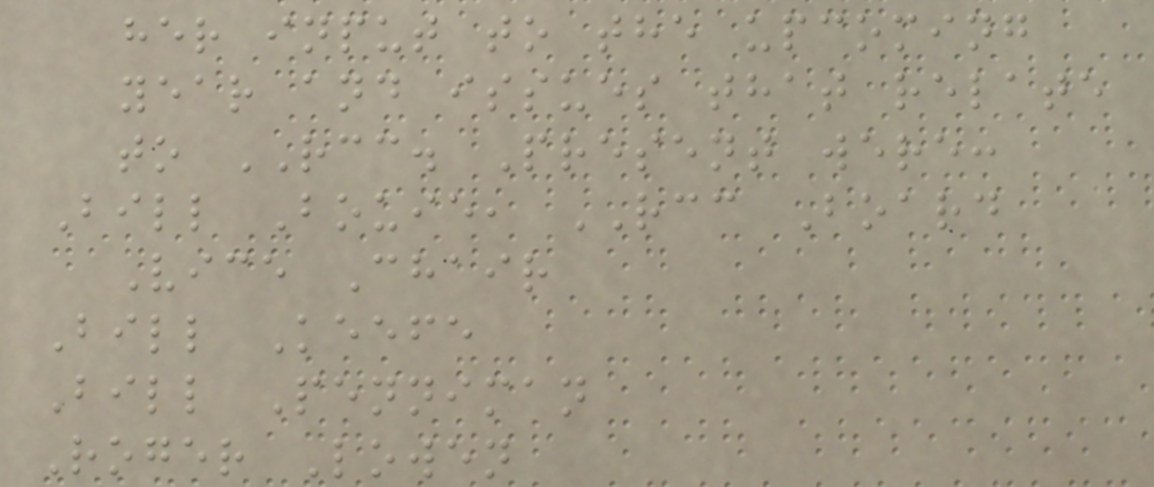her input to the upcoming
year and issues that relate
to RCC. Present were:
Bill Bouie, RCC Board
Vice Chair
Bill Keefe
Bill Penniman
Roger Lowen
